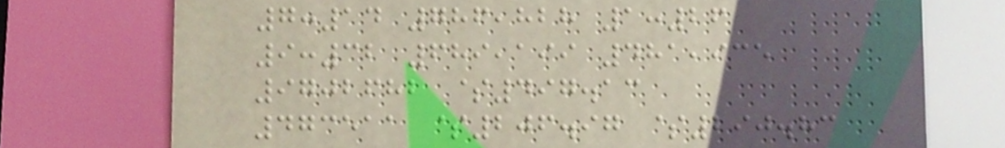7:14 786,828 1:26
9:32 689,199 481,935
9702682 $497.13
473511 $206.97 $290.83
